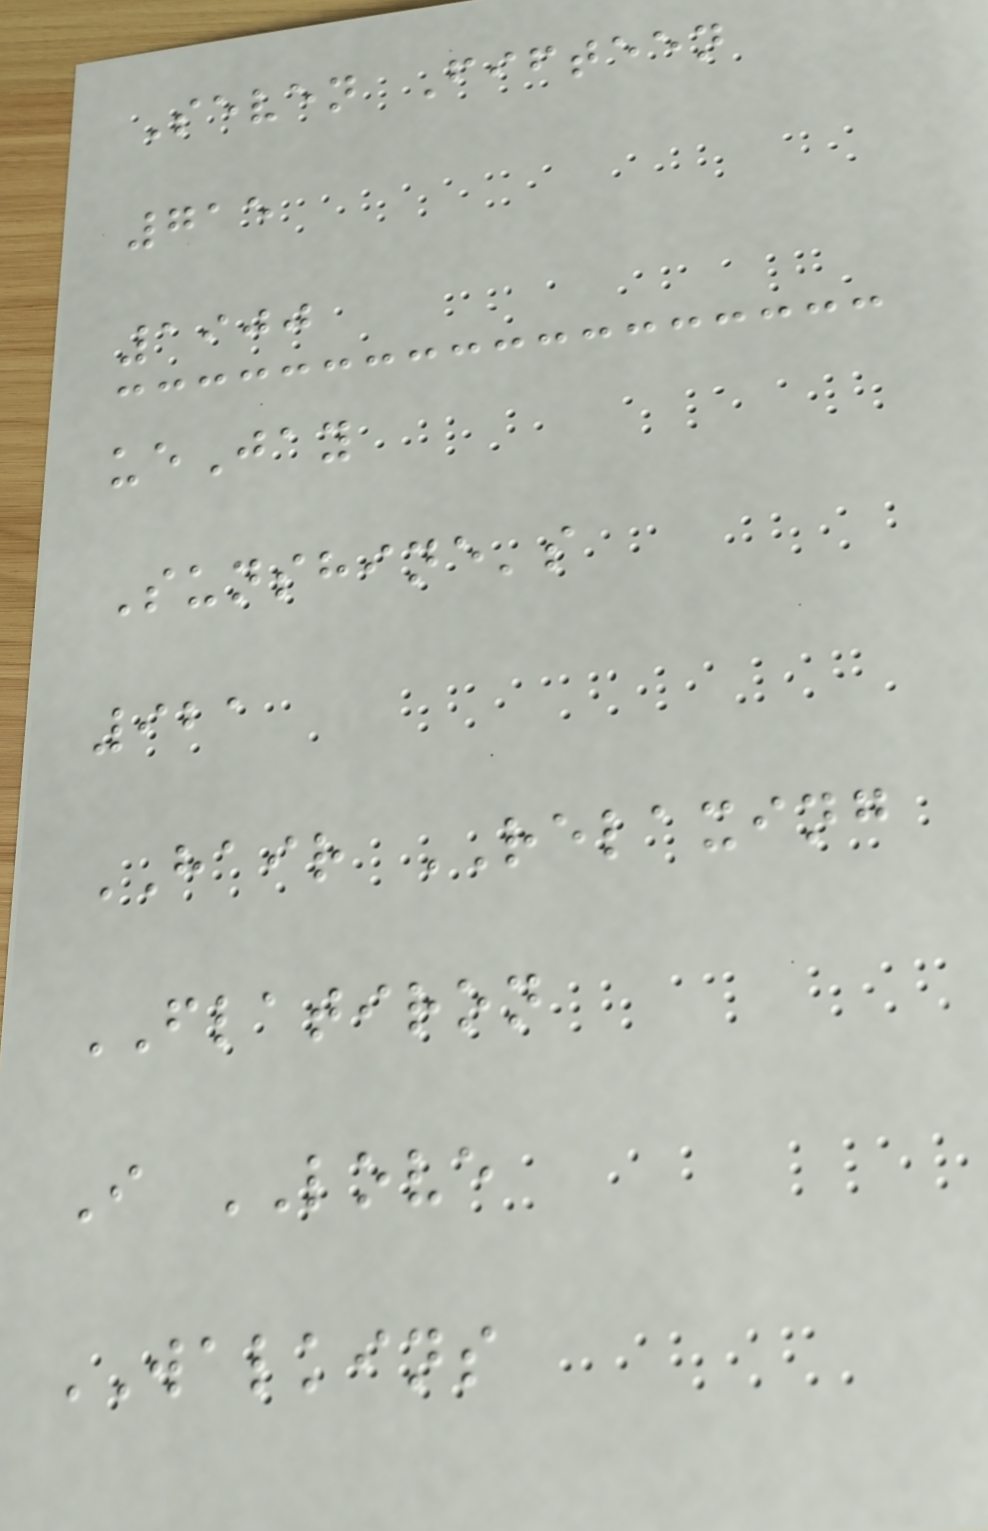Seven Fifteen
715
1900
ueJay
Sunshine's
921
HAIR RELAXING
FLATIRON
I LOVE
WALKINS
